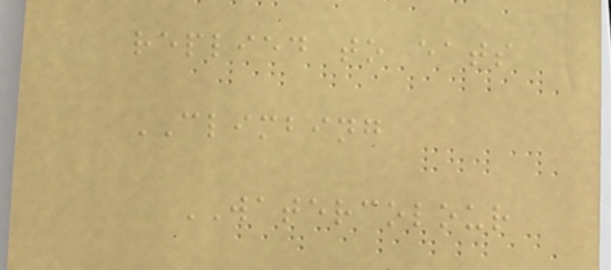replied to eats
CLIMBING
WATERCOLOUR
